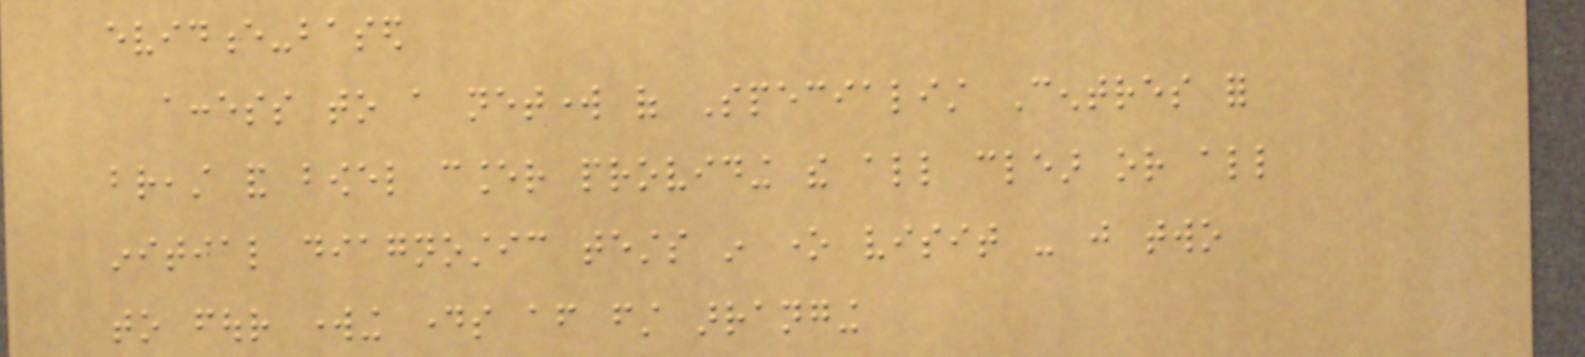evidence-based
access to a network of Specialist Centres for
breast and bowel cancer providing the all clear or all
initial diagnostic tests in one visit - just two
to four working days after first arranging
